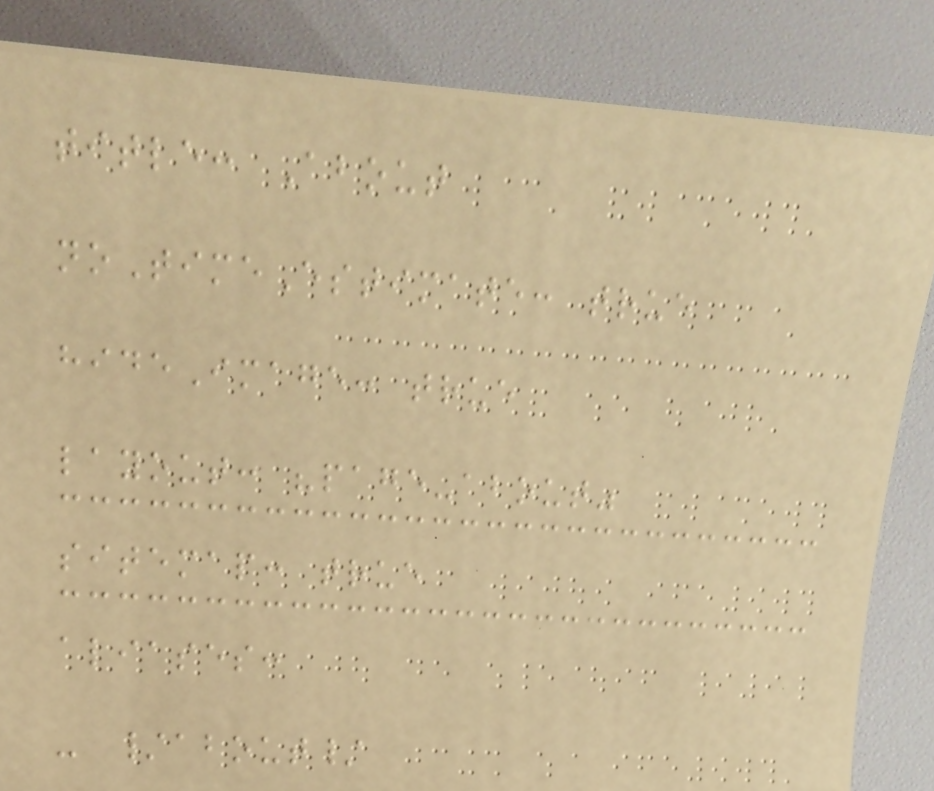title: About
noTimeEstimate: true
hideImage: true
layout: "page-about"
sitemap: true
aliases:
- /about/
